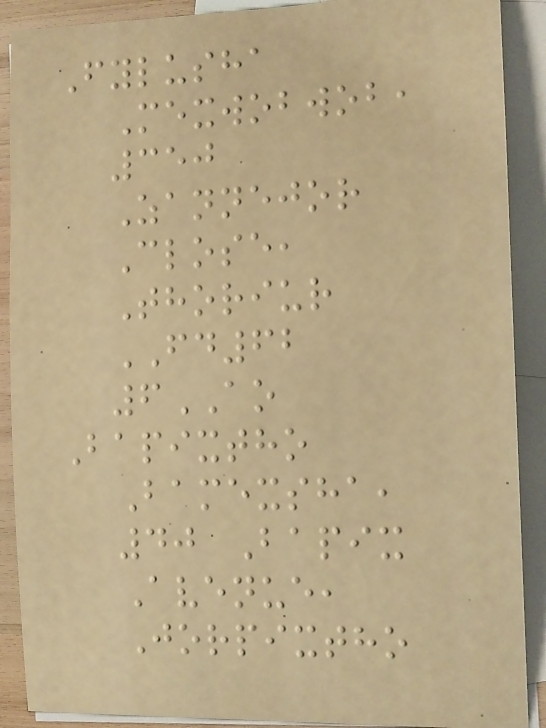Fylusha
Mexwobwob,
350
Zannejor
Close,
Thoriur
FD62
6AO
Bapixtho
Bamexsha,
40 Bapix
Avenue,
Jorpixtho
